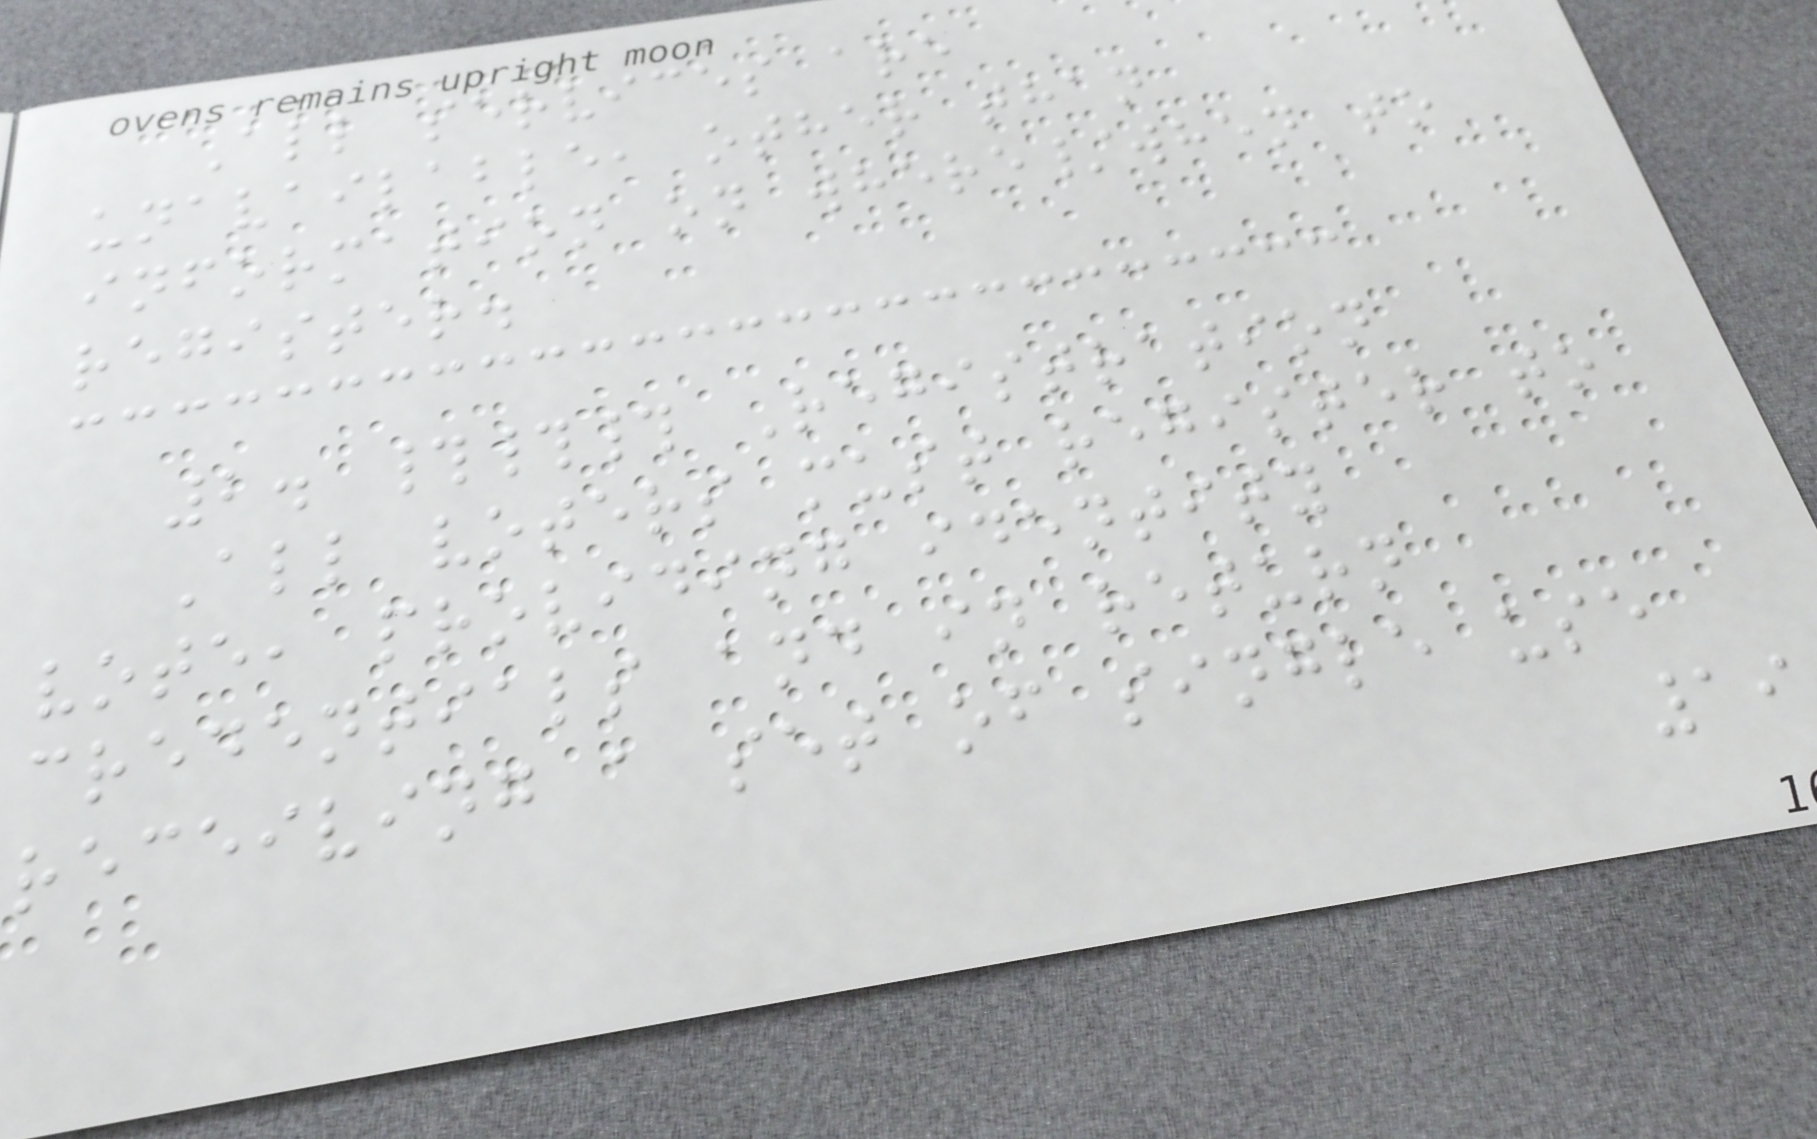All services are
unavailable, other than
information on where/when to
register.
2. ### Registration
All voters must register to
vote, providing identity
credentials and in return
receiving a set of single use
19
